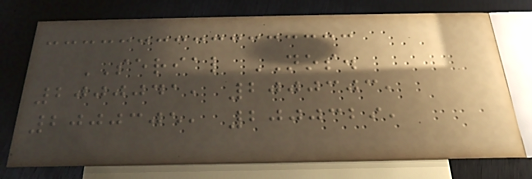SERIAL NOS.
2000041, 2000303,
2000305, 2000329,
